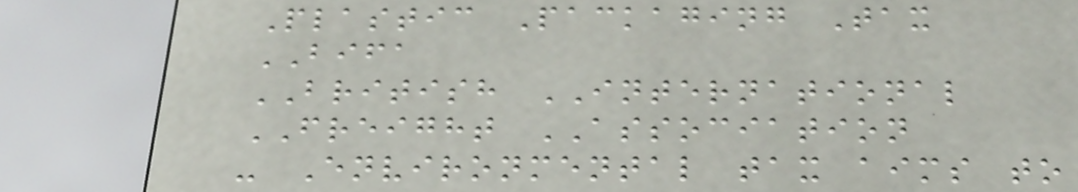Plastic Packaging Tax
BIFA
BRITISH INTERNATIONAL
FREIGHT ASSOCIATION
- Environmental tax aims to
